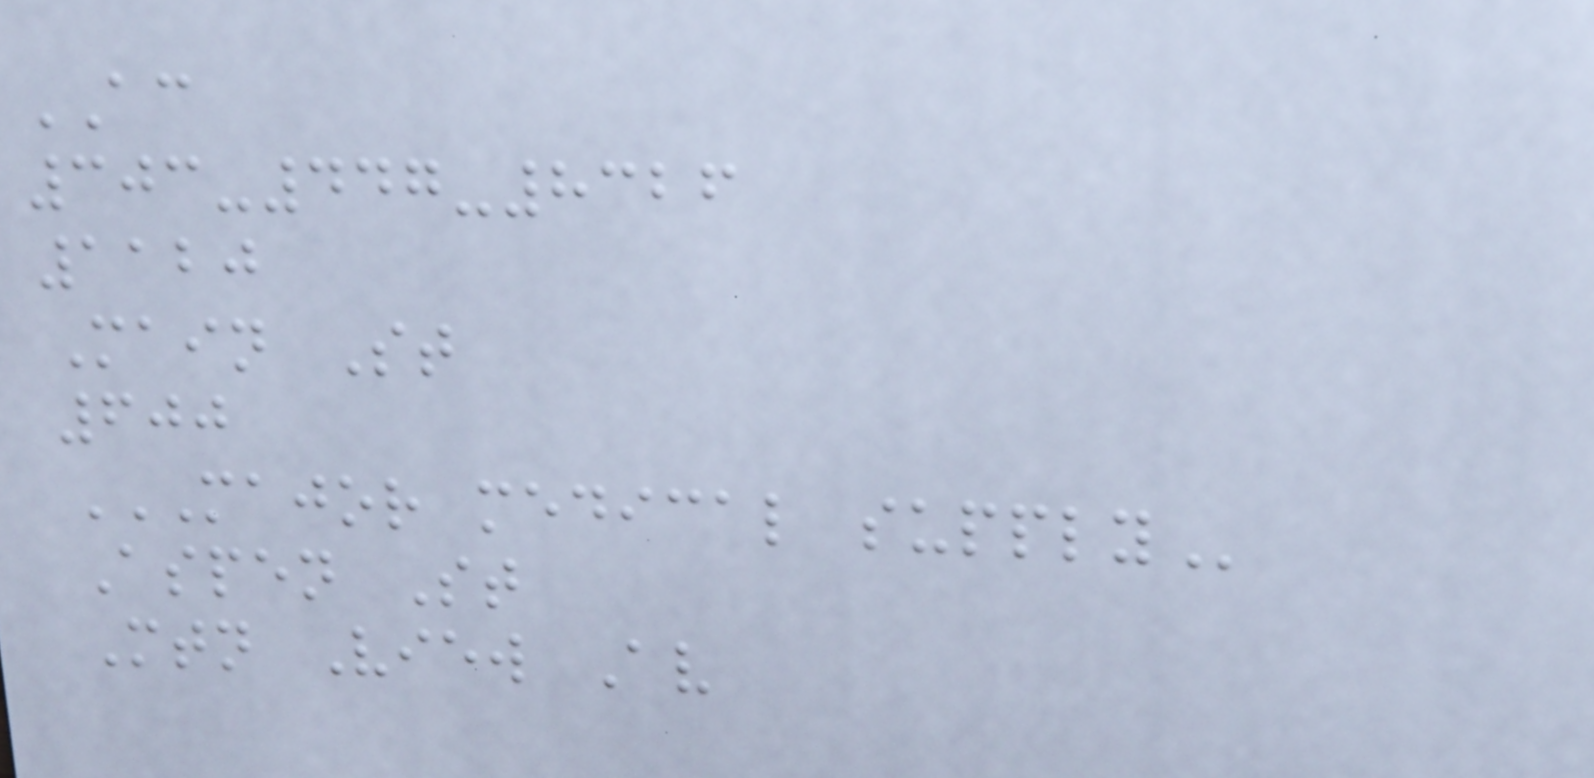AC
303-447-8326
1120
Main St
600
MAJOR MEDICAL SUPPLY
Aspen St
Mtn View Av
